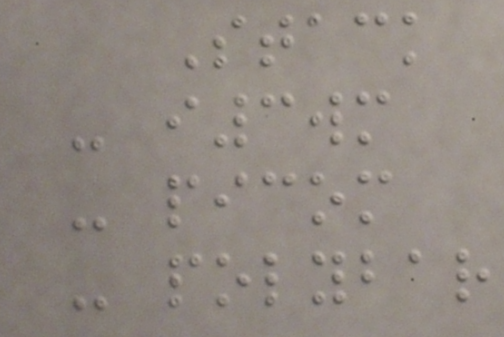Stack
- i3wm
- picom
- polybar
